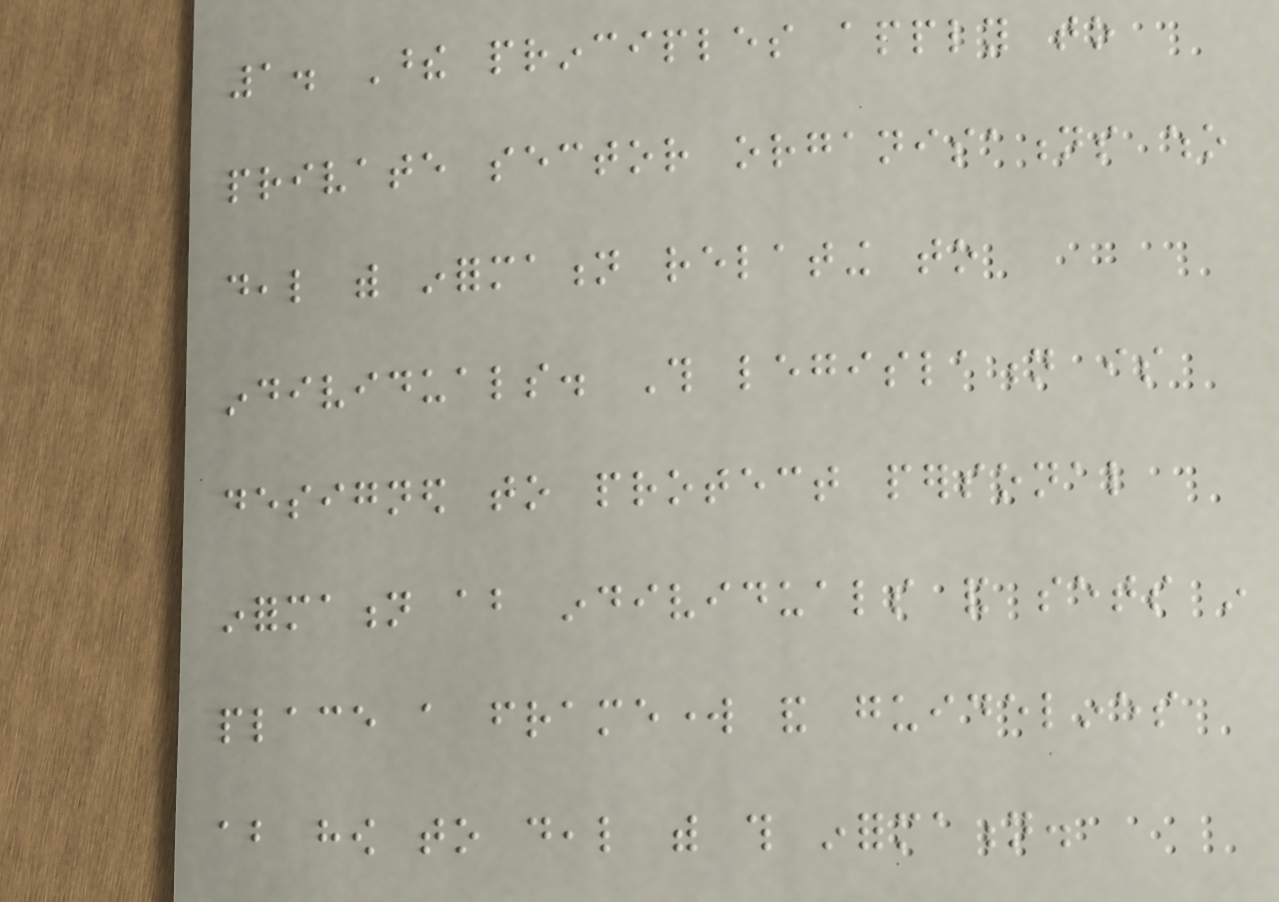1. These principles apply to
private sector organisations who
deal with information relating to
individuals. This legislation is
designed to protect personal
information about individuals and sets in
place a framework and guidelines
about how to deal with this information.
